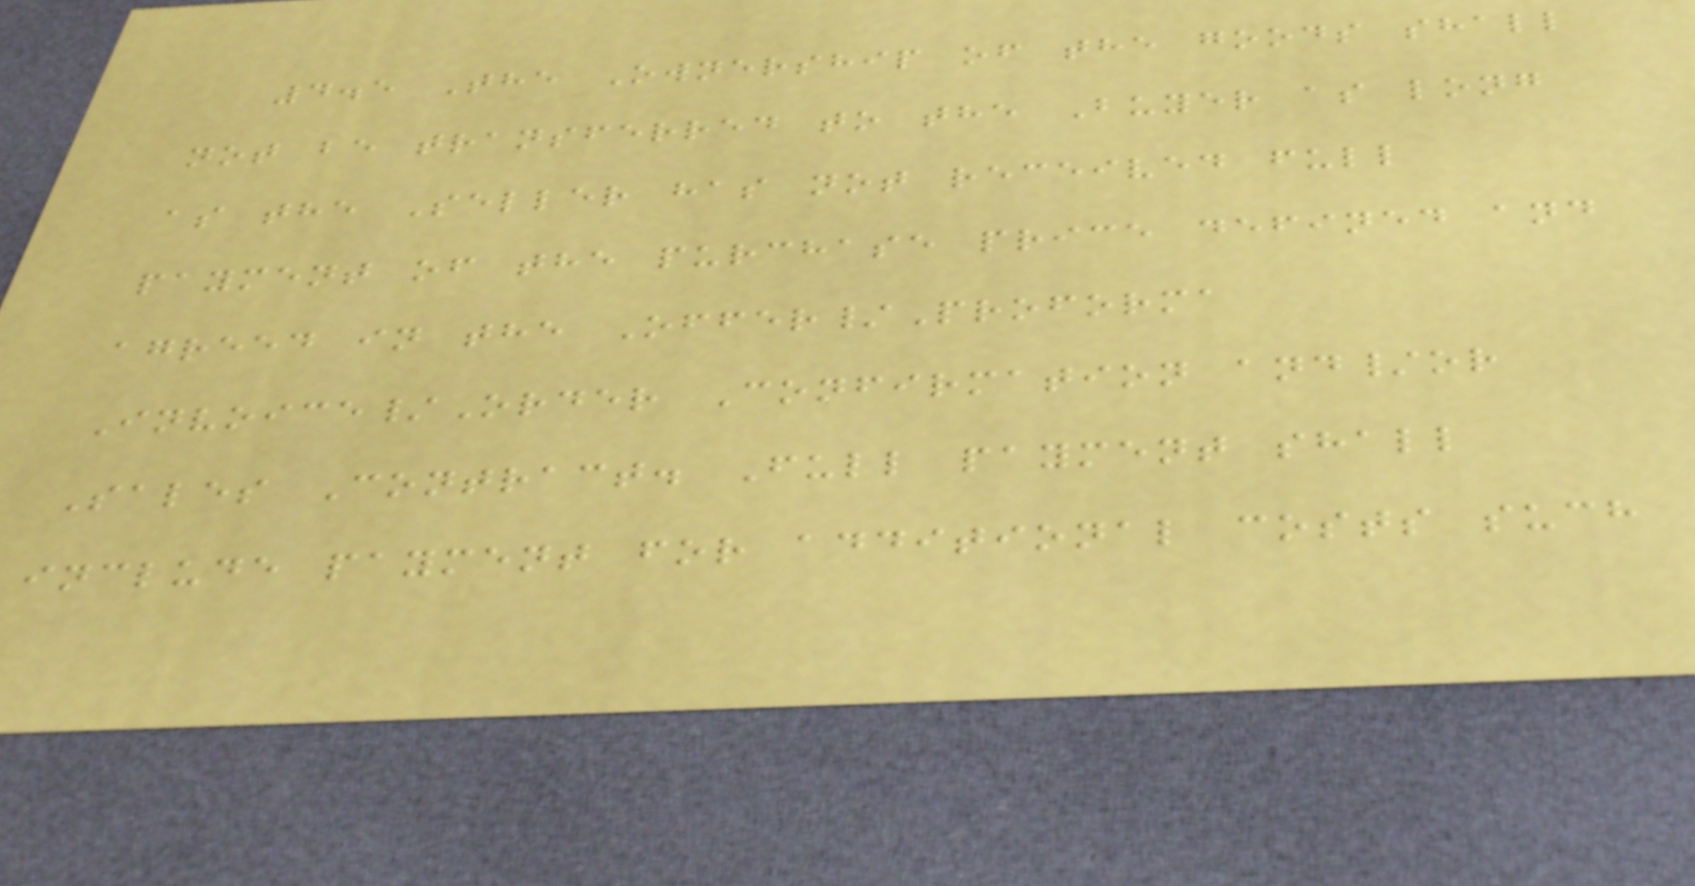4.5 The Ownership of the goods shall
not be transferred to the Buyer as long
as the Seller has not received full
payment of the purchase price defined and
agreed in the Offer/Proforma
Invoice/Order Confirmation and/or
Sales Contract. Full payment shall
include payment for additional costs such
